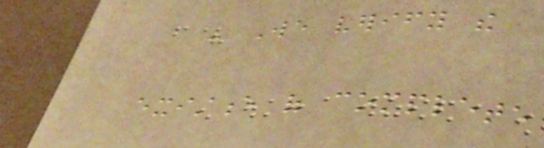- We verify the
existence of complete
